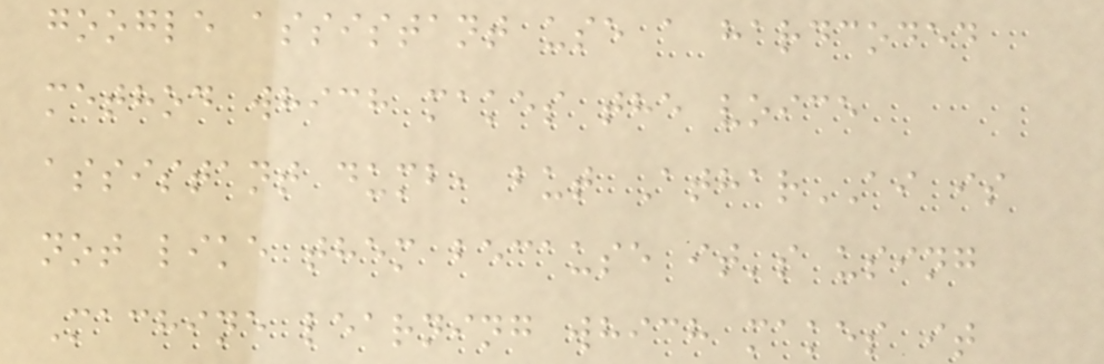google assistant use a hardcoded
method which makes the voice
assistant dumb, but AtharAI is
not like them because it's using
Machine learning which makes it
